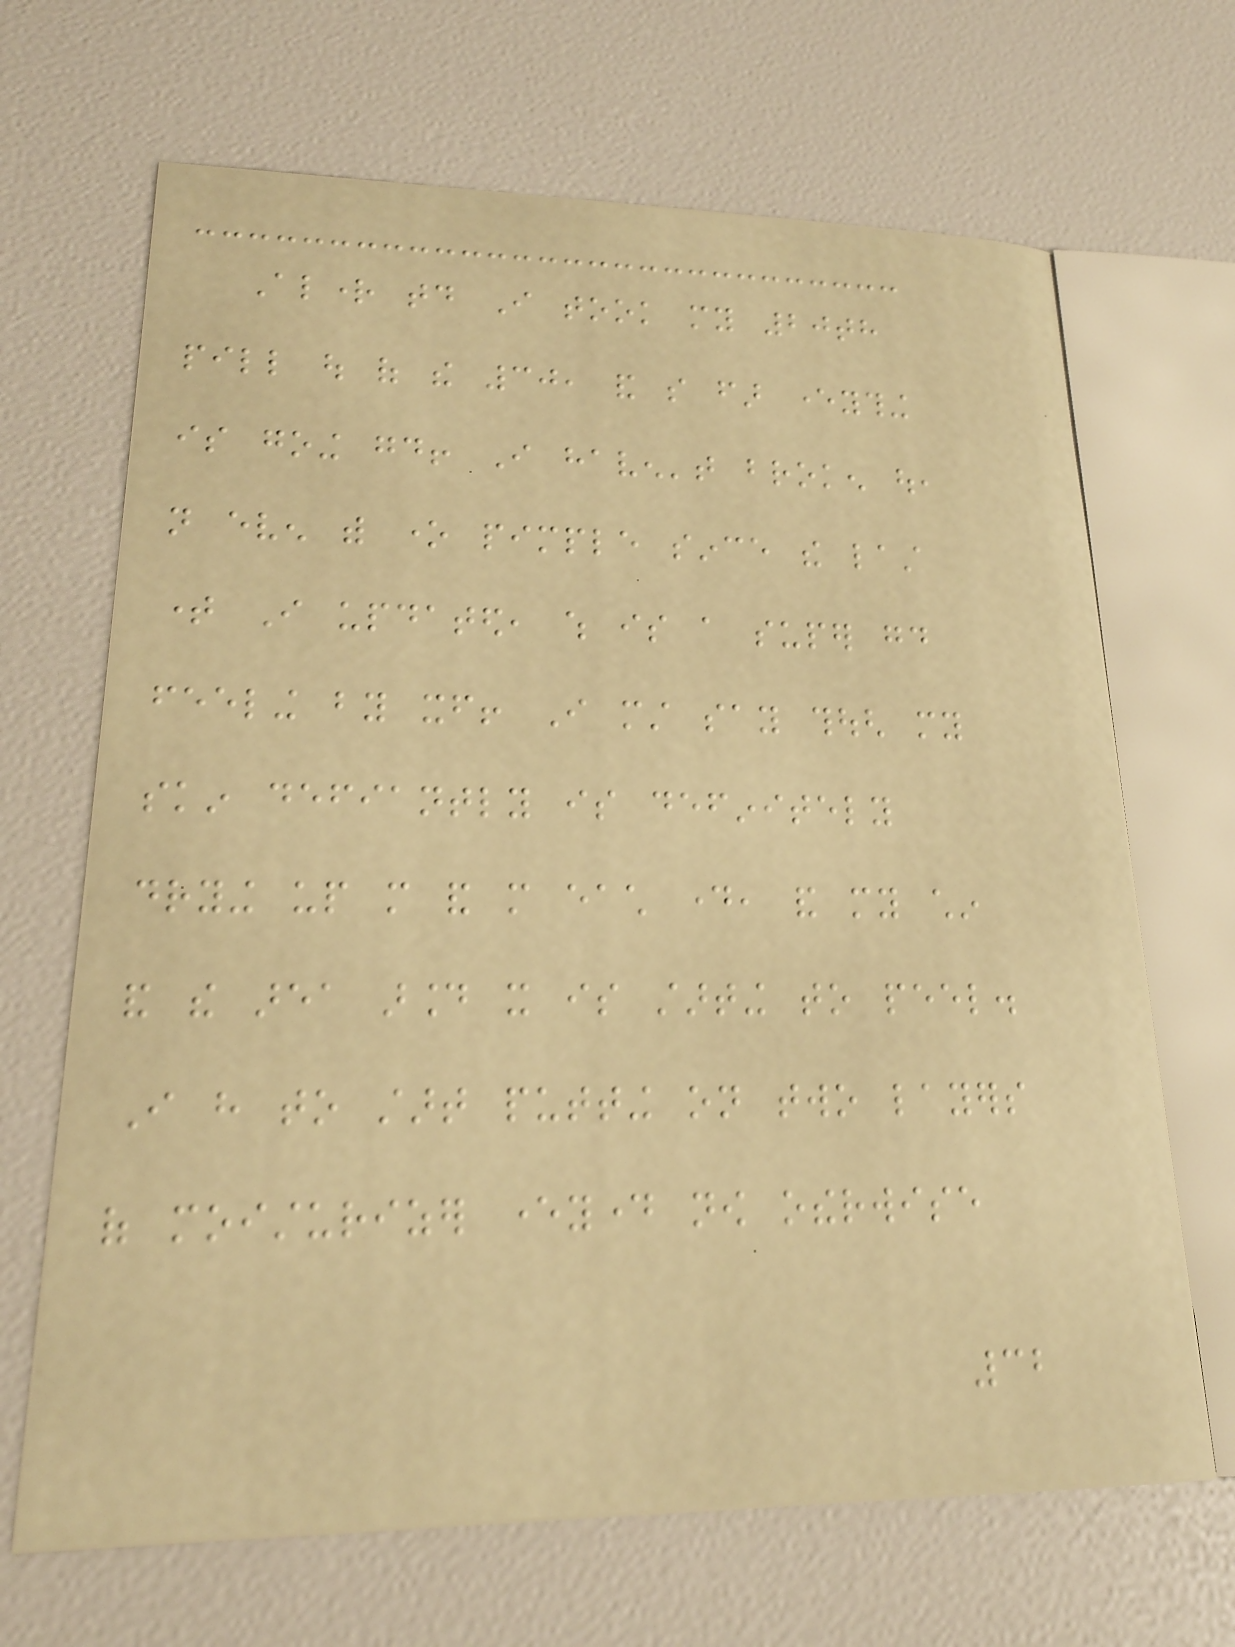Alright today I took my 20th
pill out of the 30, and so far everything
is going good! I haven't broken out,
not even with one pimple since the last
time I updated, which is a super good
feeling by itself! I must say though my
skin defiantly is definitely
drying up more and more each day, and my chin
and the area around it is starting to peel.
I have to start putting on two layers
of moisturizer everyday now otherwise
32
